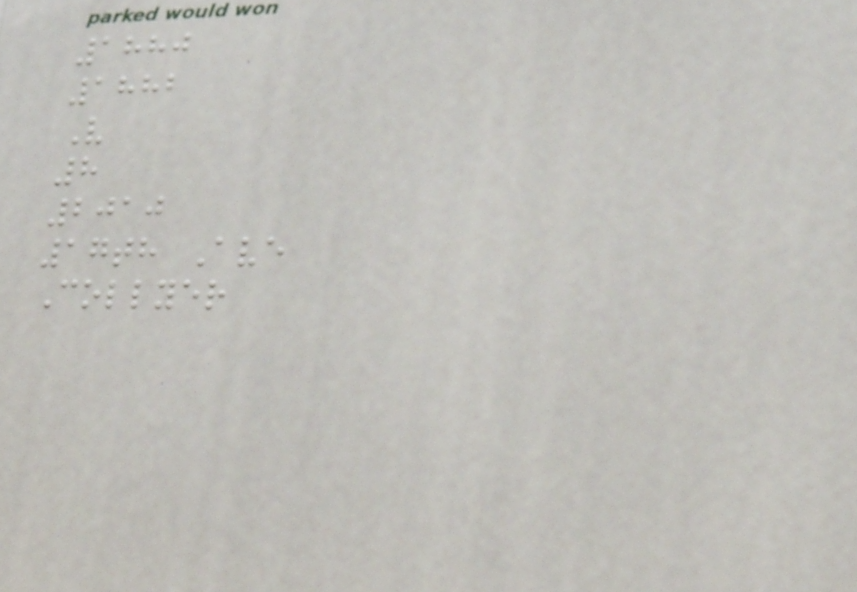1880
1882
V
8
2010
17th Ave
Collyer
